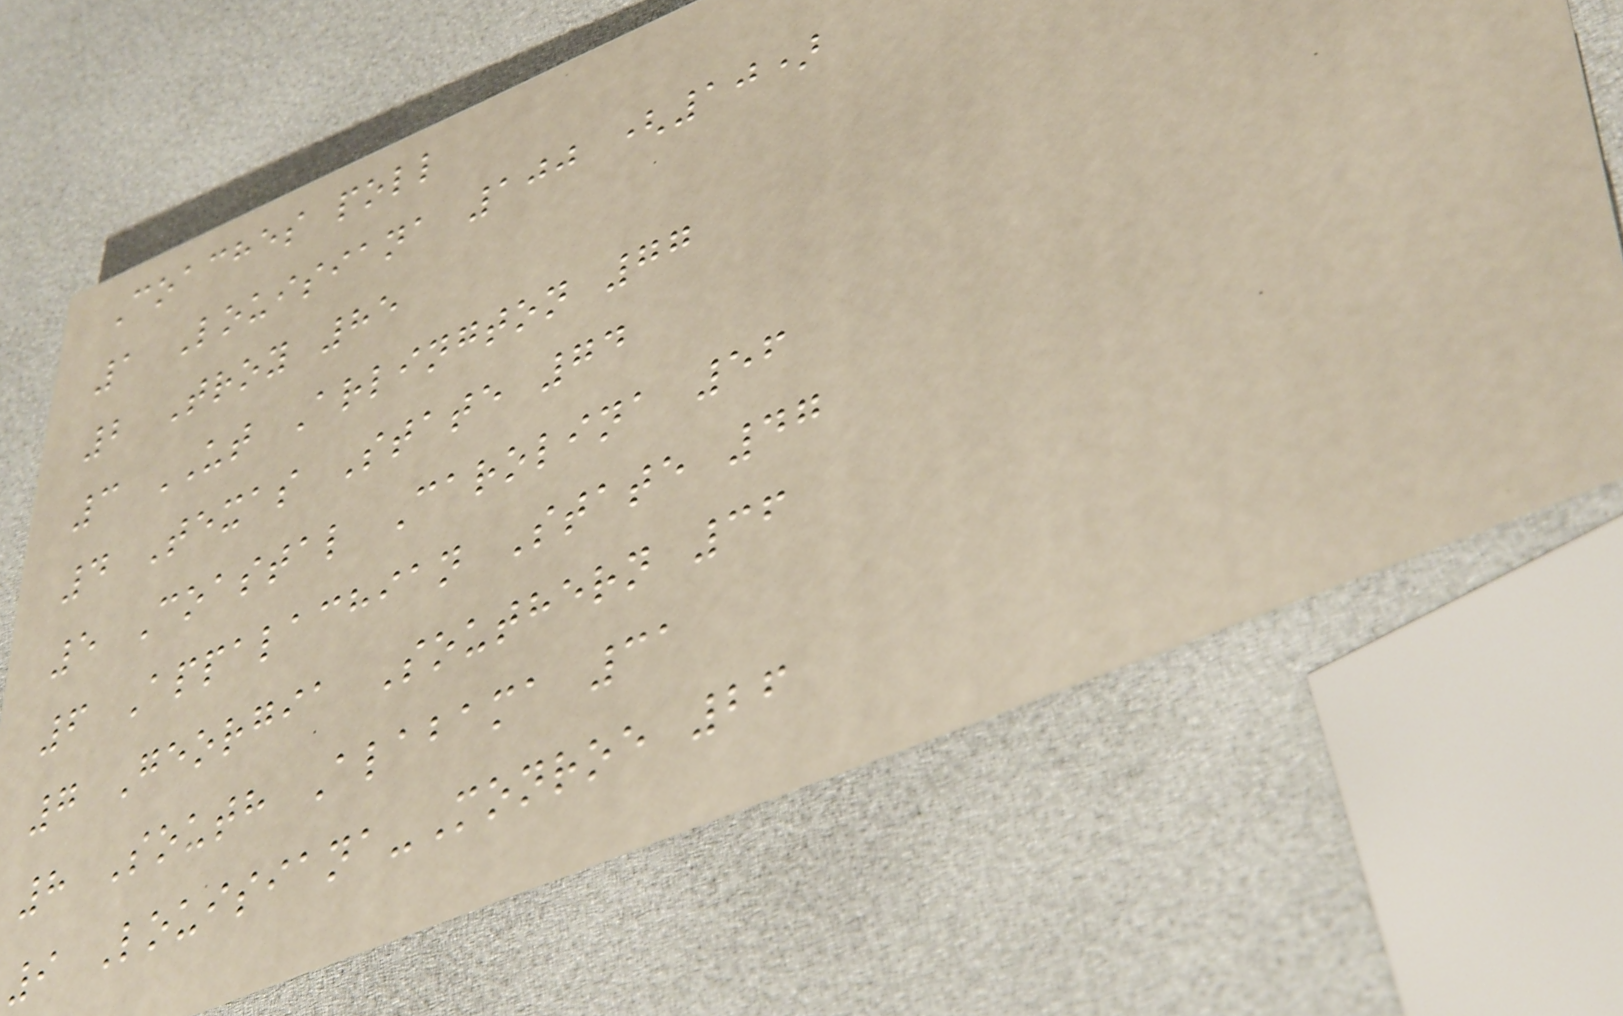Coaches poll
1 Louisiana 100 (10)
2 Troy 85
3 UT Arlington 77
4 Texas State 74
5 Coastal Carolina 56
6 Appalachian State 47
7 Georgia Southern 36
8 South Alabama 31
9 Louisiana-Monroe 26
